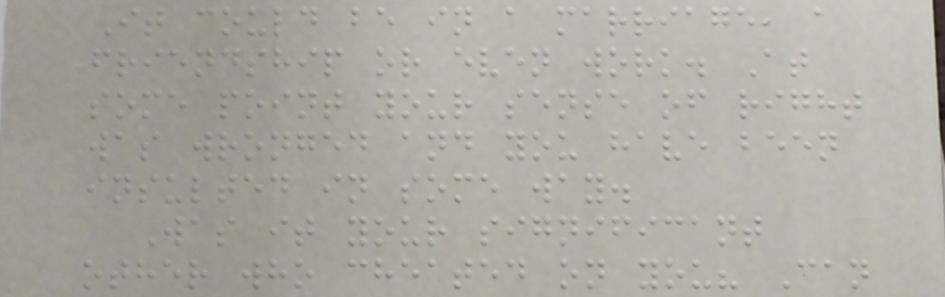It could be in a marriage, a
friendship or even work. At
some point your sense of right
was wronged and you have been
insulted in some way.
Was it your significant
other who cheated on you? Can
